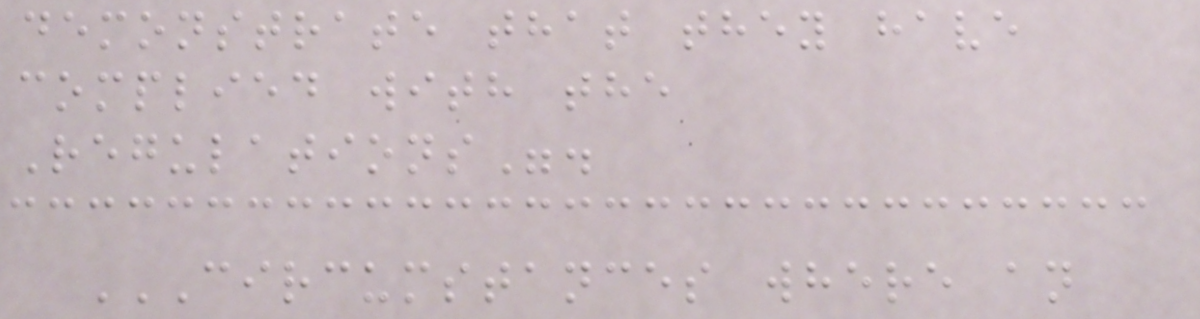demonstrate that they have
complied with the
Regulations".
CIRCUMSTANCES WHERE AN
